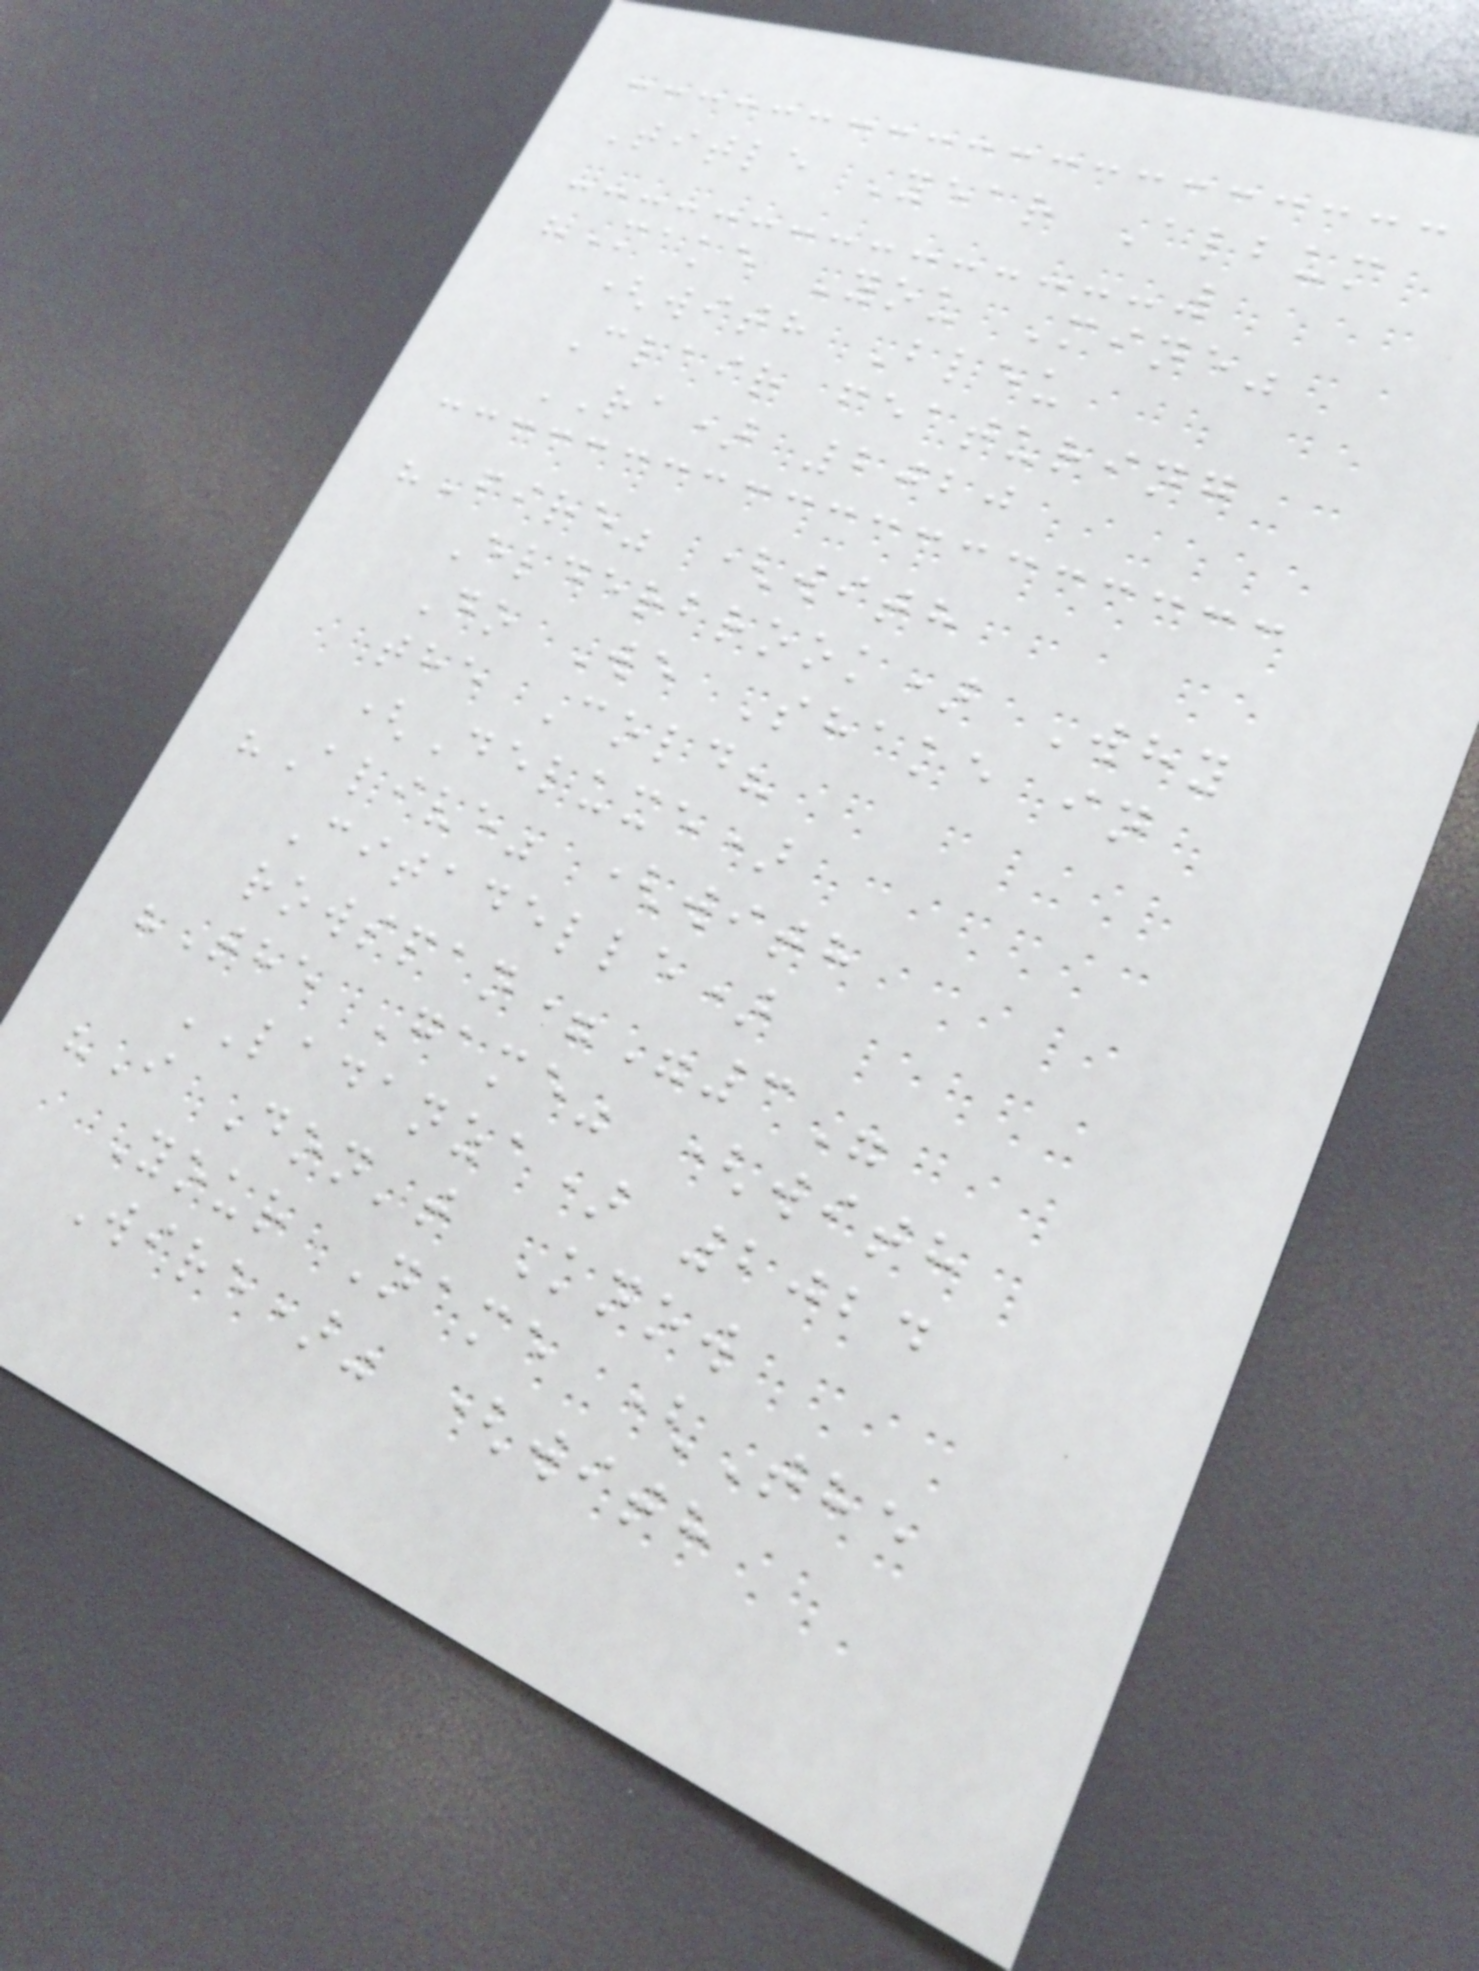Title Year Album
"Make You Mine"
(with Bleu
Clair featuring
RA) 2020
"Fire" (with
Elderbrook) Why
Do We Shake in
the Cold?
(Deluxe)
"Alive" (with
Citadelle)
rowspan="3"
"The Game" (with
LADANZA) 2024
"I Don't Know
Your Name (The
Wire)" (with
